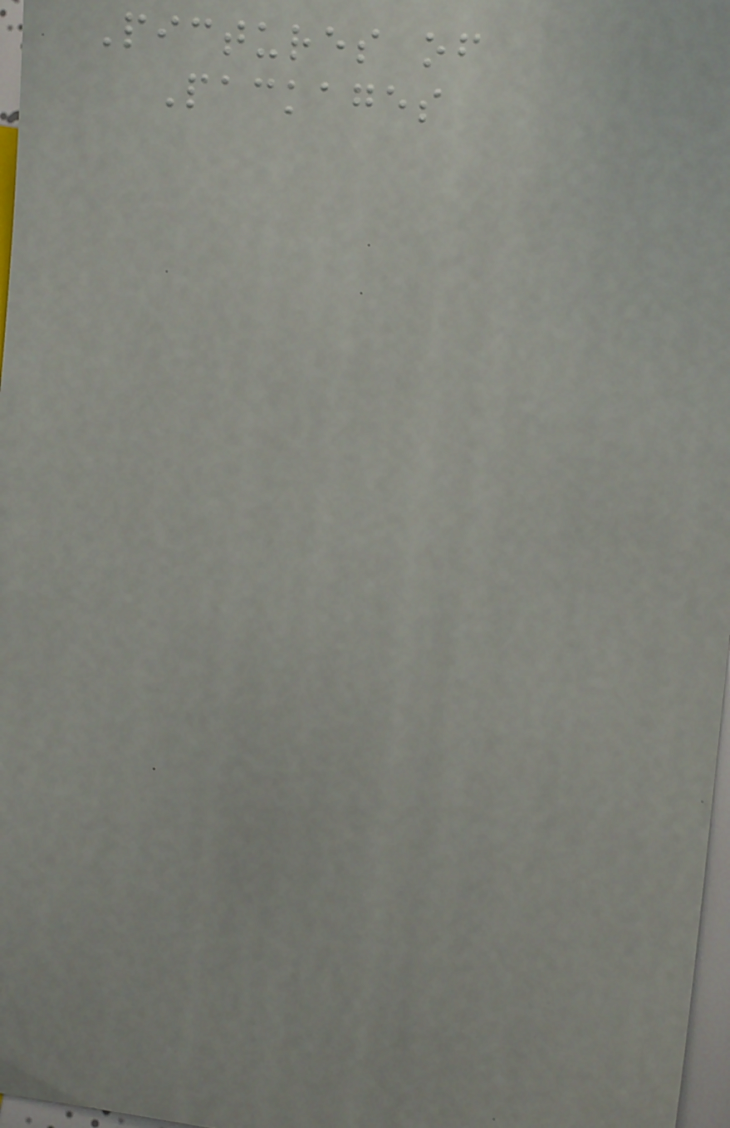Pictures of
Packages
